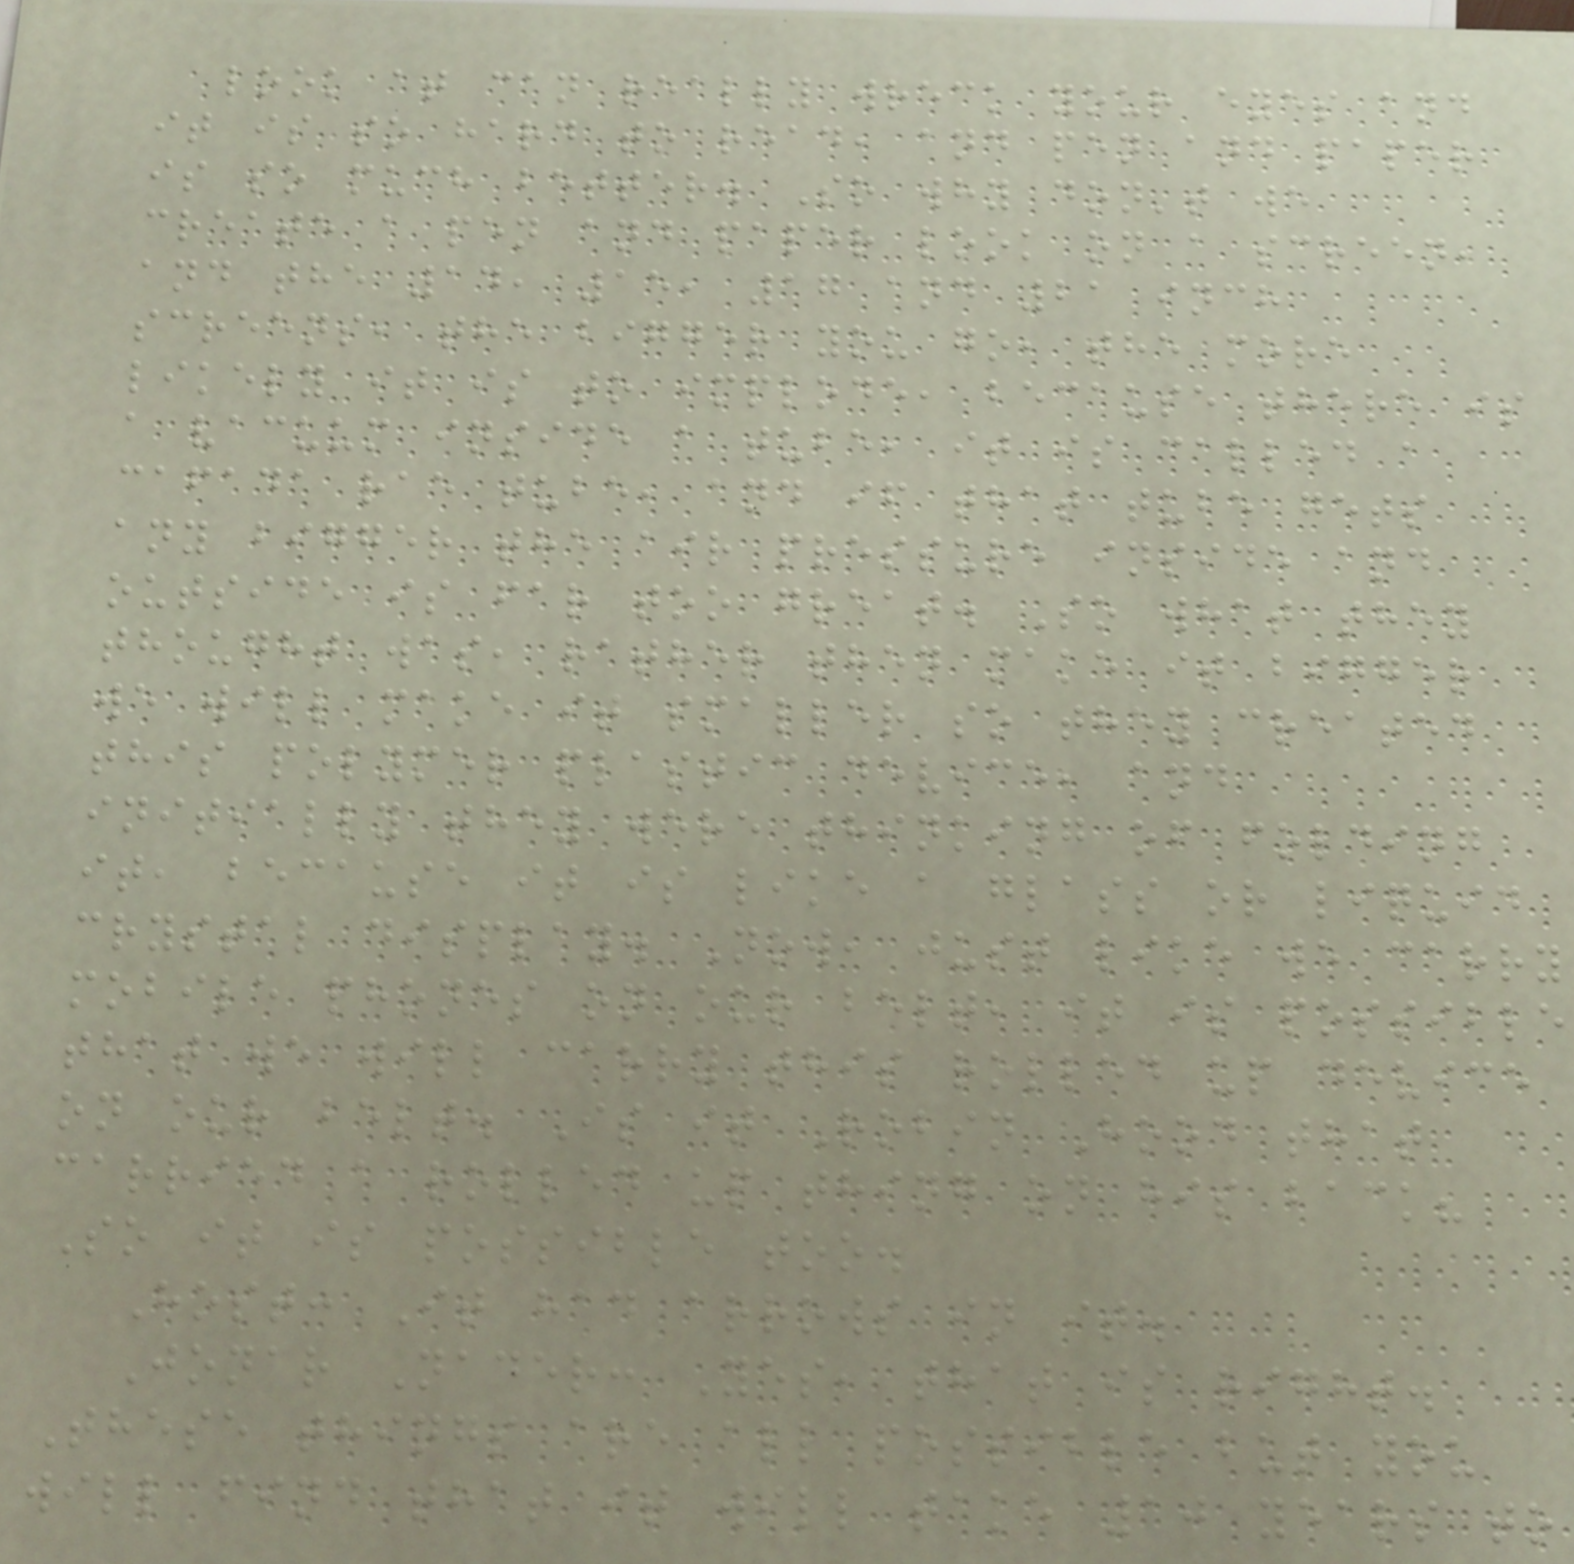look at can really wreck your eyes and
it is so hard to read, and pen and paper
is so much better. So why don't we
create a pen and paper look on a screen,
and the 14, 15, 17 and 21 inch
screens, the bigger you go, the more
likely it is to implode, because there is
a vacuum inside a tube, it is called a
cafada rae tube, and if that tube gets
any bigger the air pressure inside and
outside is far too great. So what they
thought was, rather then make it bigger
we will make it smaller so they created
this polymer plastic device, and
initially they were thinking of folding
it, because it is like a glass or liquid
crystal display. Now, just like we carry
mobile phones on our belt, it is possible
that we will carry this rolled up device
on our belt. Is it Robin Hood that
carried a rolled up thing on his back?
So it is possible too.
Host: It had arrows in it.
Jonar Nader: Yes, that is right.
These things are all possible but you
will find that it will take 10 years to
